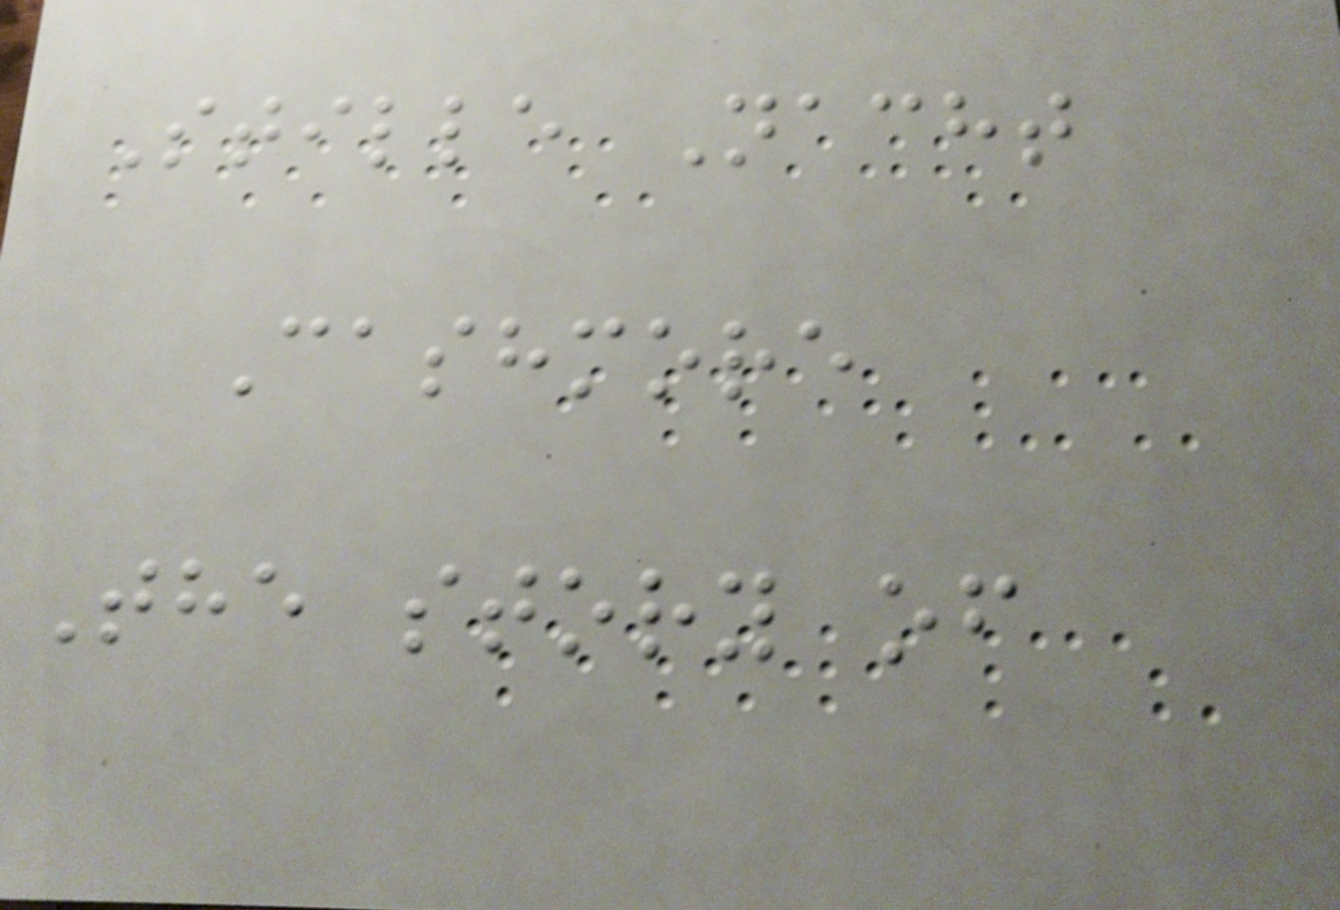Stille Nacht
Cashmore
The story of
